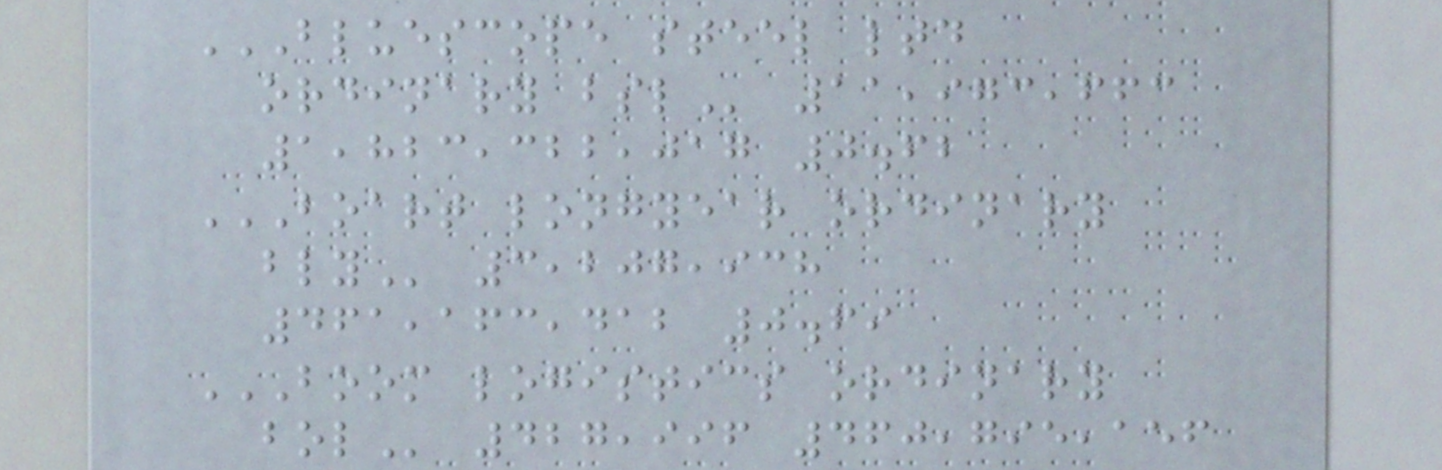BLUESCOPE STEEL LTD
ORDINARY BSL 11,973,663
1,823,322,017 0.62
BOART LONGYEAR ORDINARY
BLY 3,207,938
461,163,412 0.69
BOOM LOGISTICS ORDINARY
BOL 427,996 460,795,156
